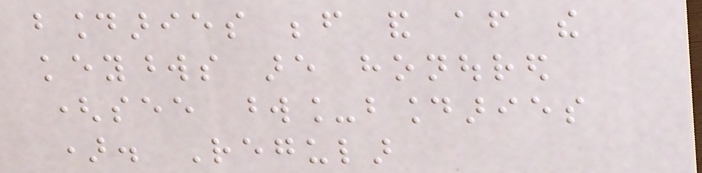boundaries before and after the
keywords are honoured
(see word_boundaries
). Regular
